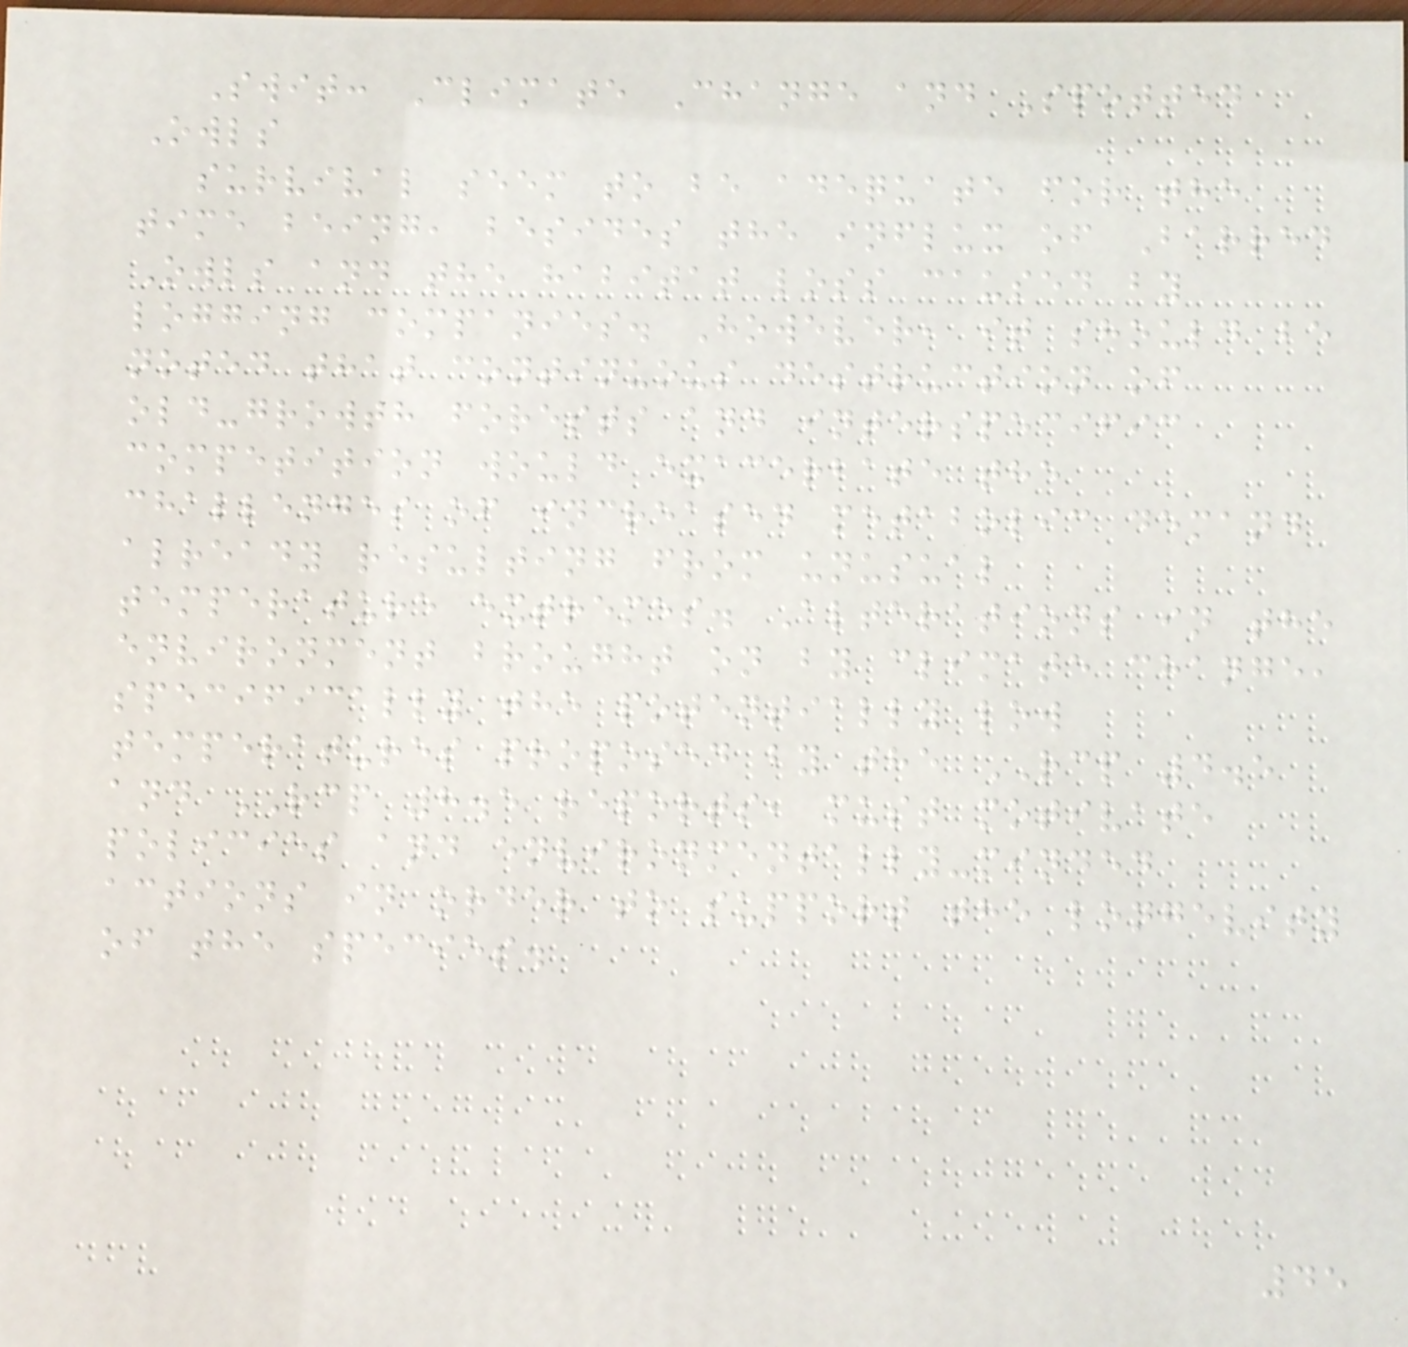Swit: Climate Change and Spotted
Owls
survival seem to be adequate for the
time being, besides the influx of Barred
Owls and the habitat loss caused by
logging companies. However, it should be
noted that continuous destruction of
old-growth forests and interspecific
competition would exacerbate the
challenges of increased metabolic demand
already resulting from unusual
temperature extremes. Alterations in the
environment brought on by climate change,
specifically the potentially low
temperatures proposed by the RCP 4.5
and RCP 8.5 reports, must motivate
policies and environmentally-minded
actions in order to support the longevity
of the species.
45
